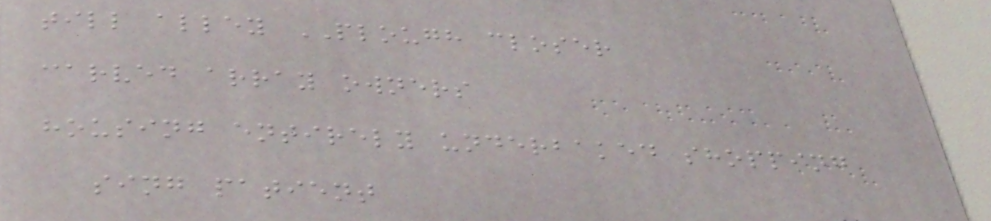till alley PLOUGH closer
carved array owners
housing entirely underbaked shopping
sing patient
